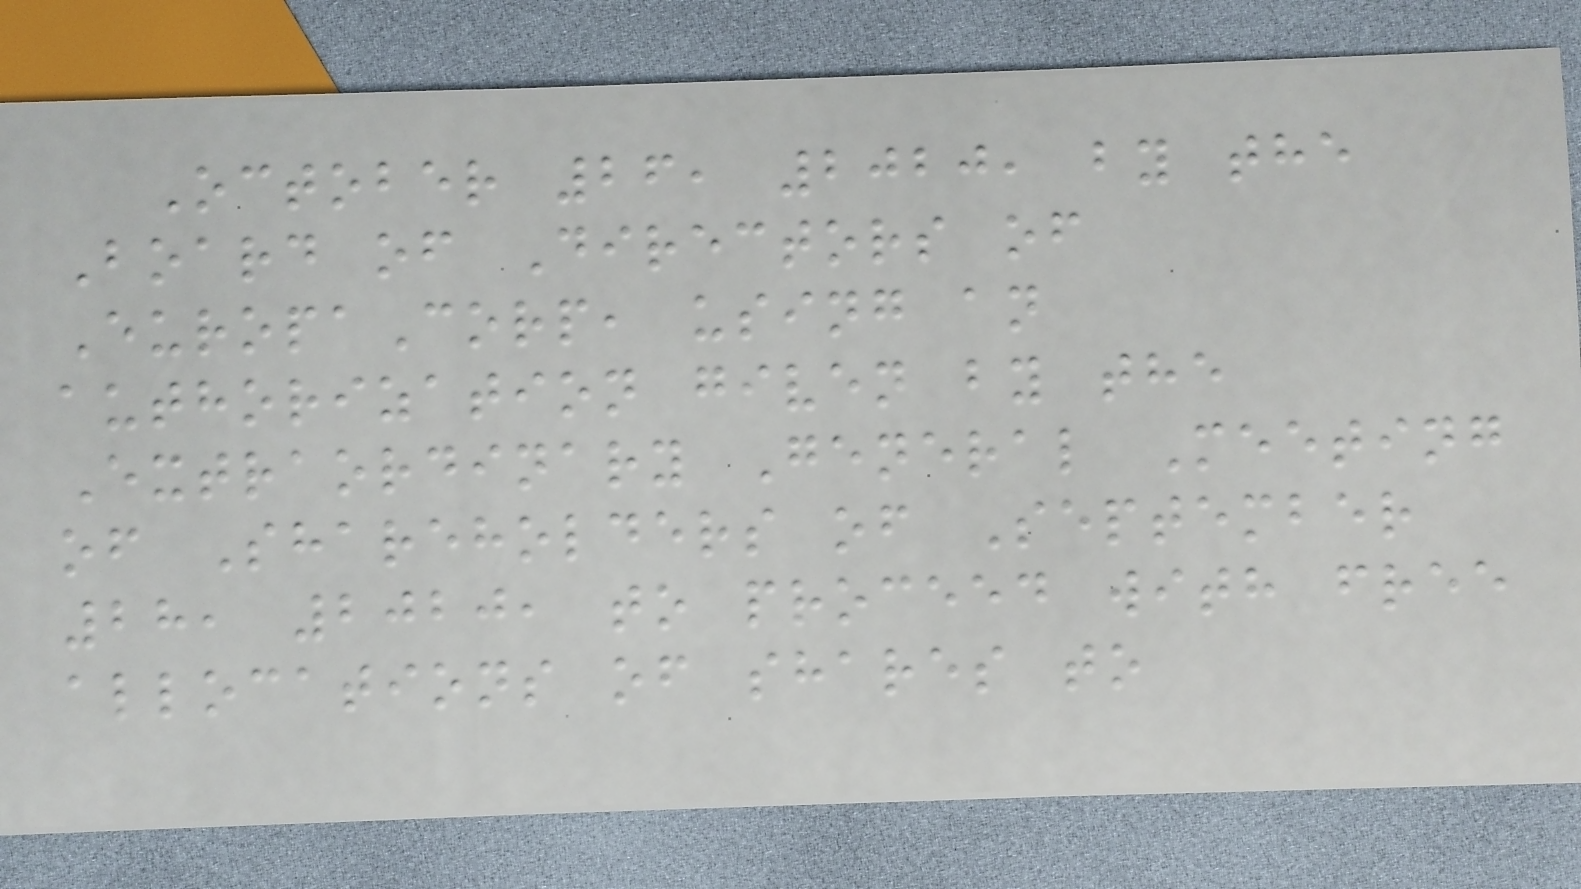October 26, 2020, by the
Board of Directors of
EuropaCorp, using an
authorization given by the
Extraordinary General Meeting
of Shareholders of September
28, 2020, to proceed with free
allocations of shares to
